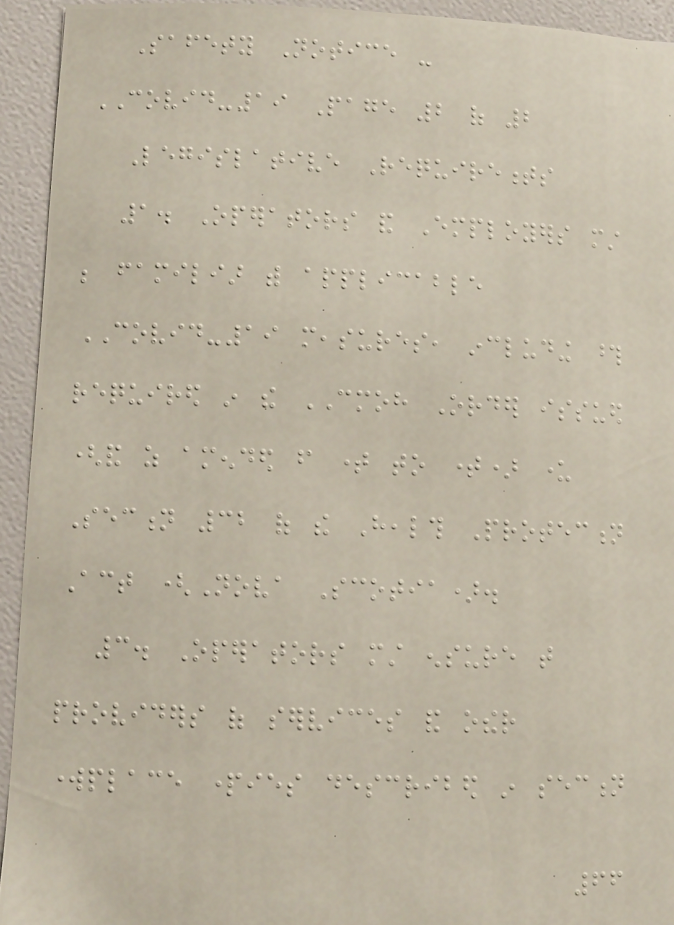Safety Notice -
COVID-19 Page 2 of 2
Legislative Requirements
1. Operators and Employers must
be familiar with applicable
COVID-19 measures, including those
required in the CMOH Order issued
(and as amended from time to time) under
Section 32 of the Health Protection
Act (Nova Scotia).
3. Operators must ensure that
providers of services and other
workplace parties described in section
66
